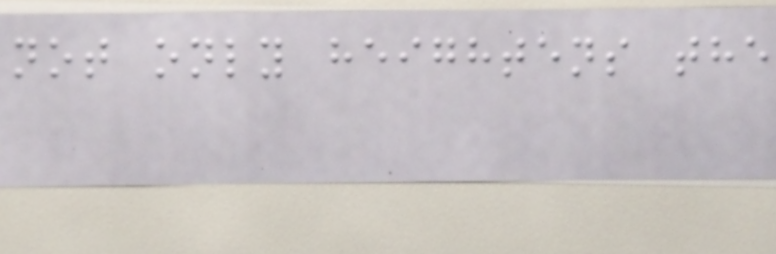not only heightens the
